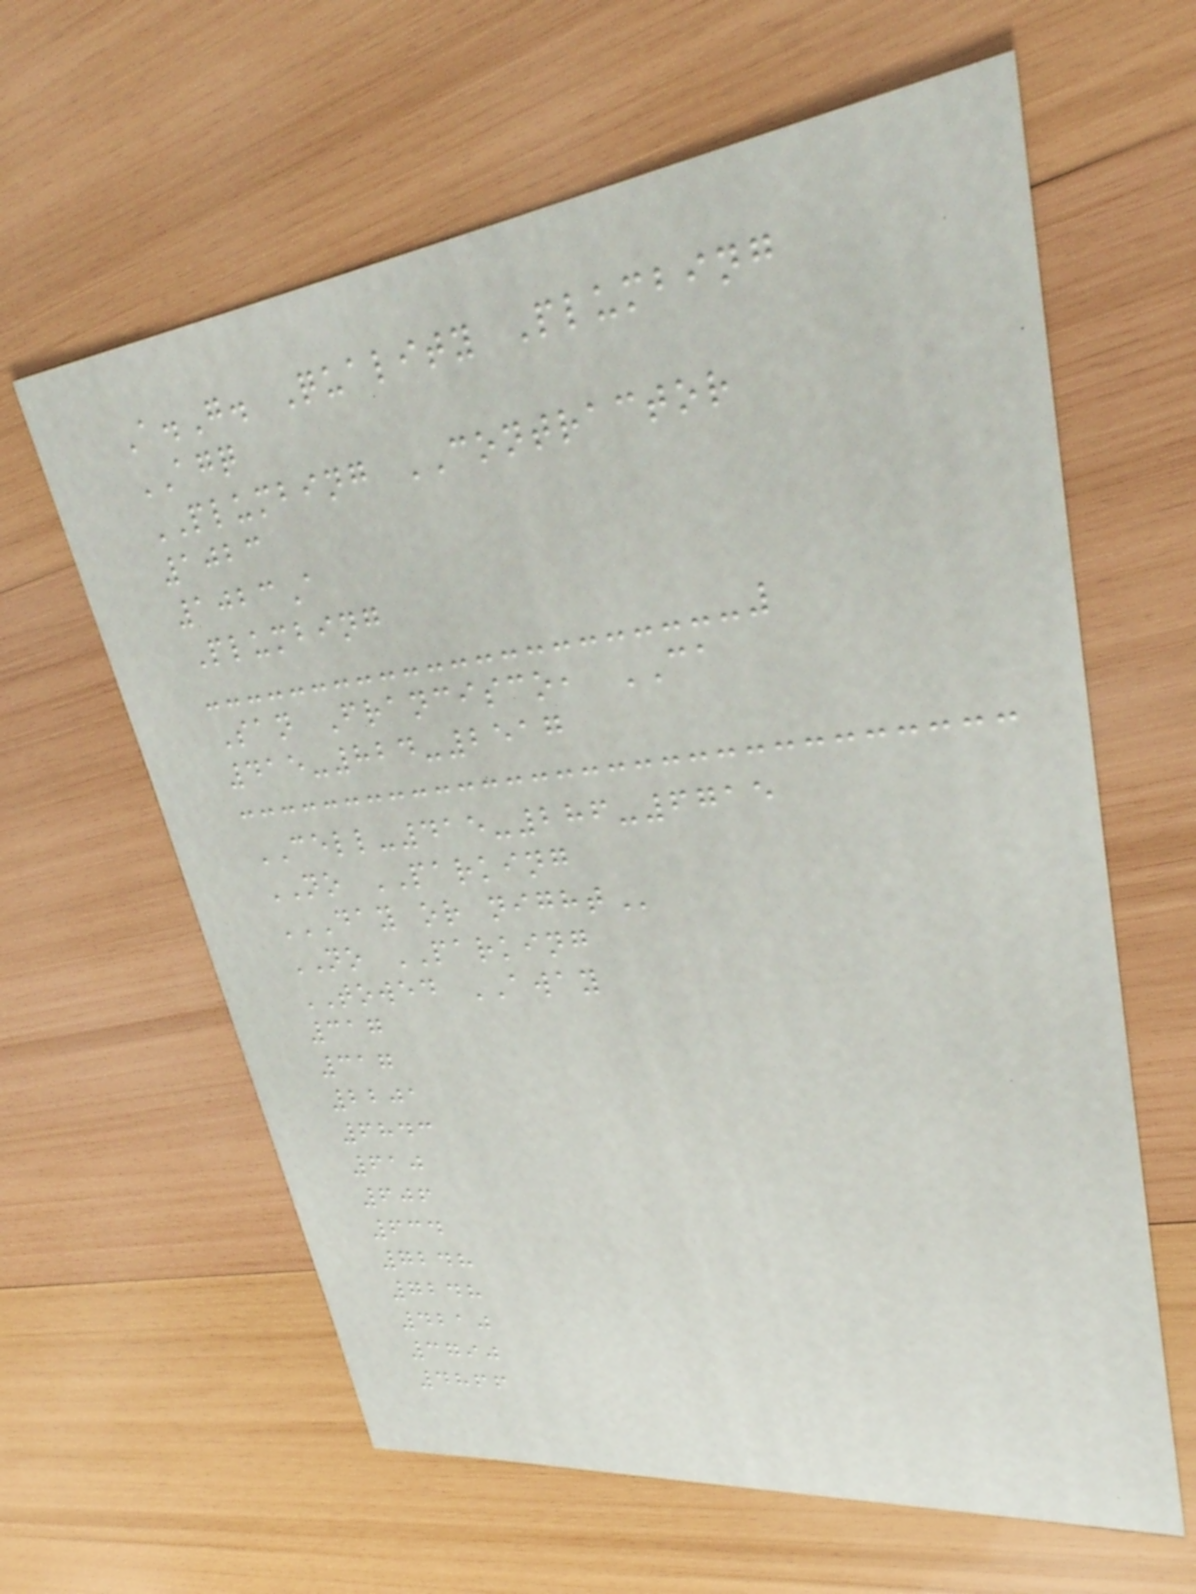A.G. Quality Plumbing
AGQ
PLUMBING CONTRACTOR
1023
1023A
Plumbing
San Francisco, CA
415-824-2517
CELL-415-286-6715
NO PARKING
DAY OR NIGHT
NO PARKING
TOWED AWAY
317
317
2201
6843
610
606
634
7248
7248
4210
3790
4866
